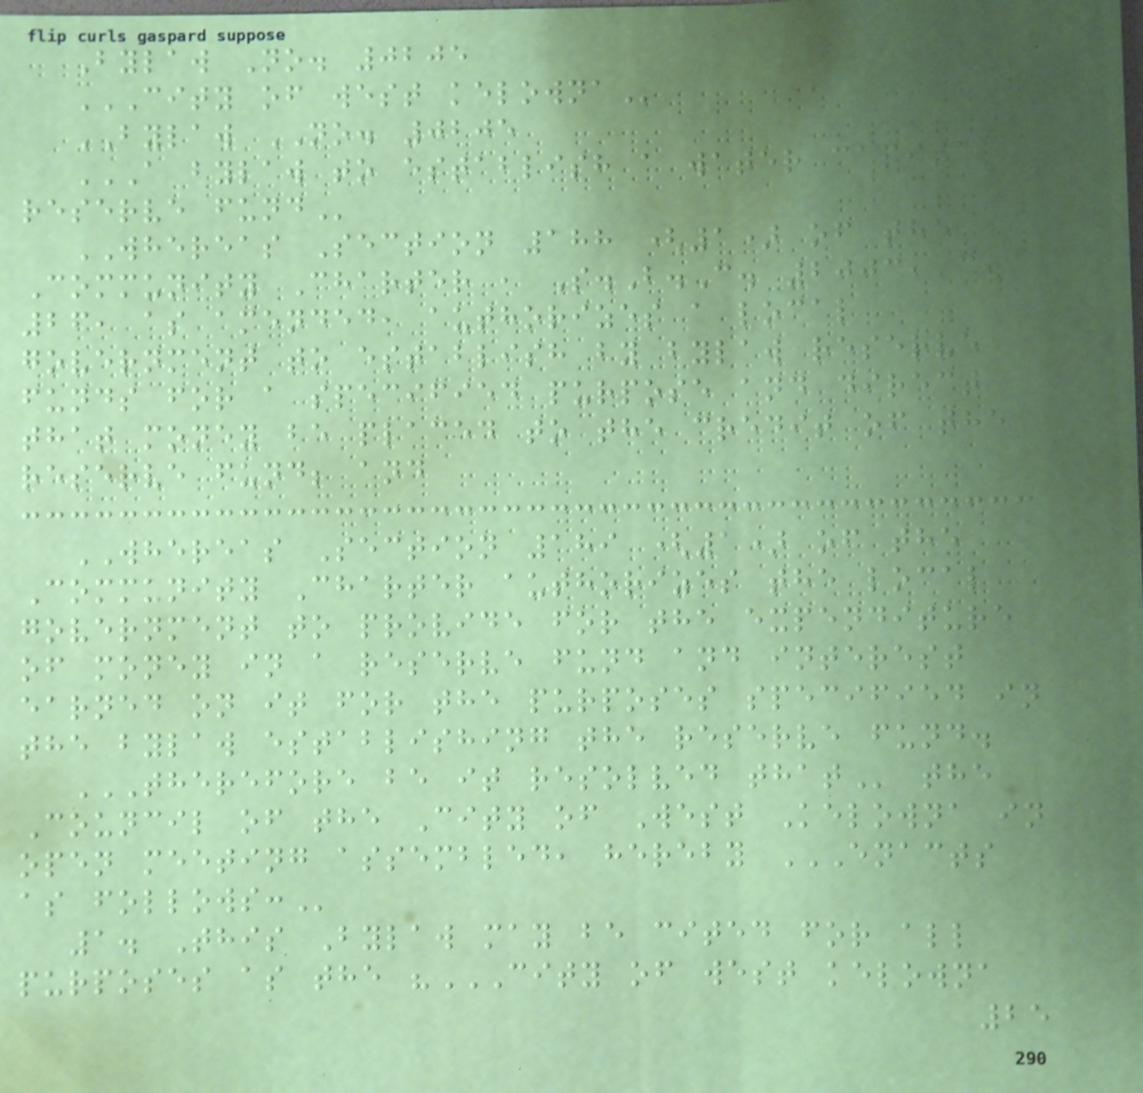Bylaw No. 0205
CITY OF WEST KELOWNA
BYLAW NO. 0205
A BYLAW TO ESTABLISH A WATER CAPITAL
RESERVE FUND
WHEREAS Section 188 (1) of the
Community Charter , S.B.C. 2003, c.
26, as amended, authorizes a local
government to establish by bylaw reserve
funds for a specified purpose and direct
that money be placed to the credit of the
reserve fund; and
WHEREAS Section 189 (1) of the
Community Charter authorizes the local
government to provide for the expenditure
of money in a reserve fund and interest
earned on it for the purposes specified in
the bylaw establishing the reserve fund.
THEREFORE BE IT RESOLVED THAT the
Council of the City of West Kelowna in
open meeting assembled, hereby ENACTS
AS FOLLOWS:
1. This Bylaw may be cited for all
purposes as the "CITY OF WEST KELOWNA
25
